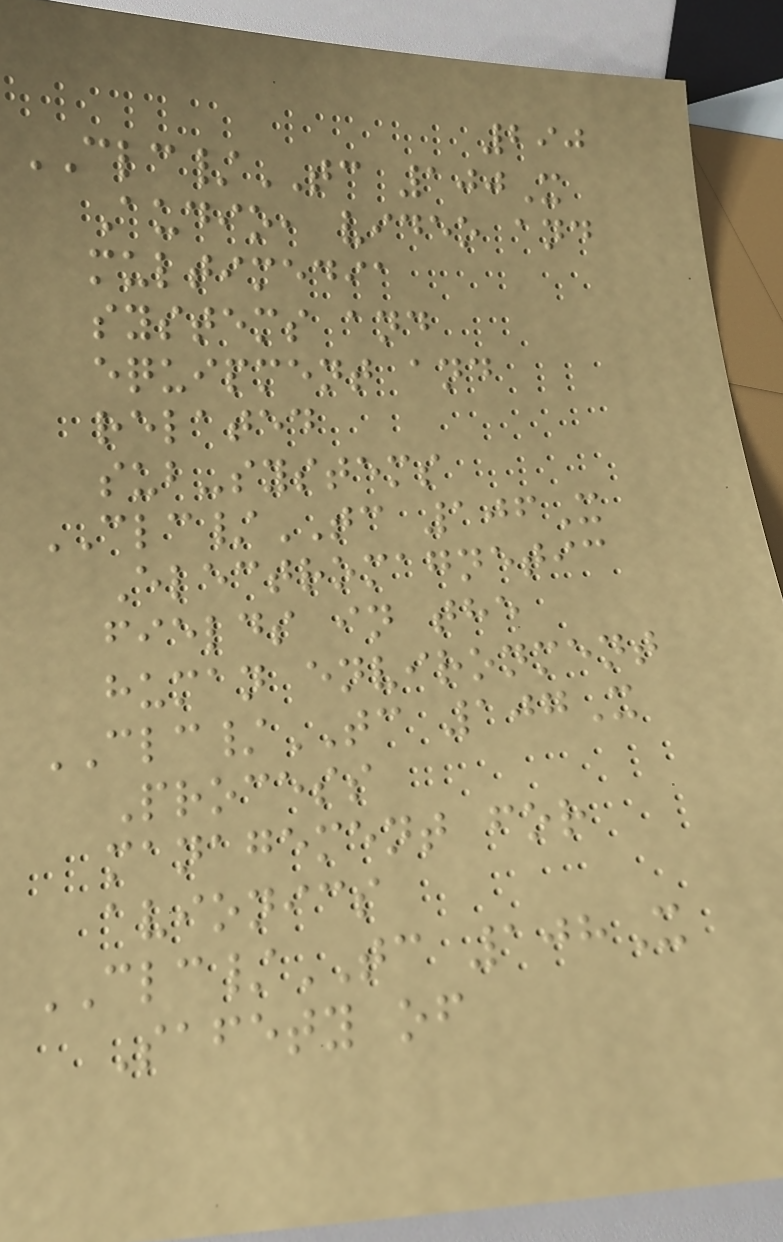290
CLC/TC 100X
Audio, video and
multimedia
systems and
equipment and
related
sub-systems
CLC/TC 106X
Electromagnetic
fields in the
human environment
CLC/TC 107X
Process
management for
avionics
CLC/TC 108X
Safety of
